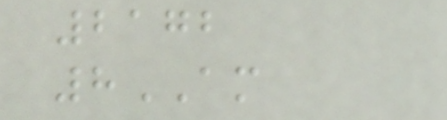2172
8AM
